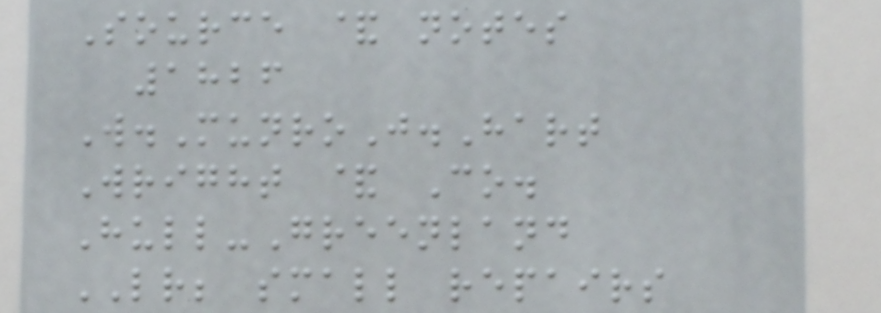Source & notes
1826
W.MunroJ.Hart
Wright & Co.
Hull-Greenland
LR; small repairs
